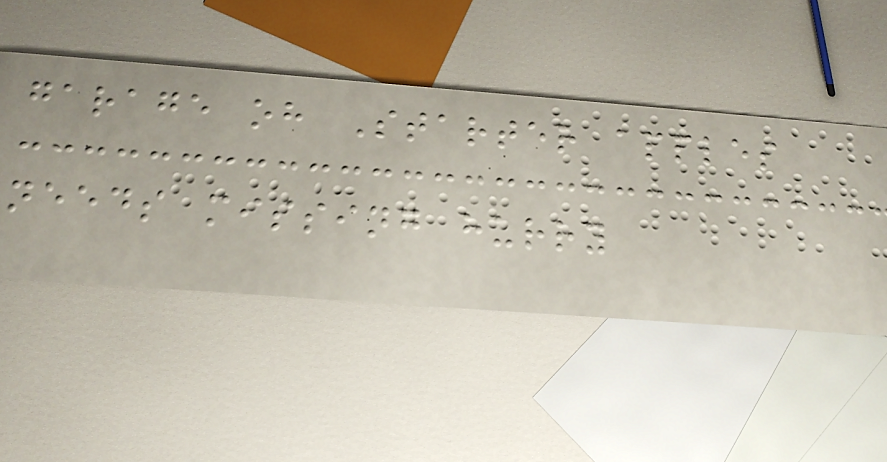garage oh Starter apples
needs missing hurry
